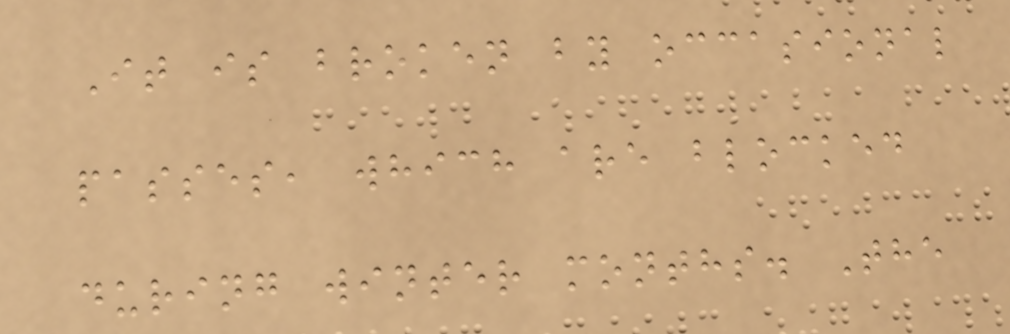It is broken by occasional
passes, which are blocked
during winter months. The
